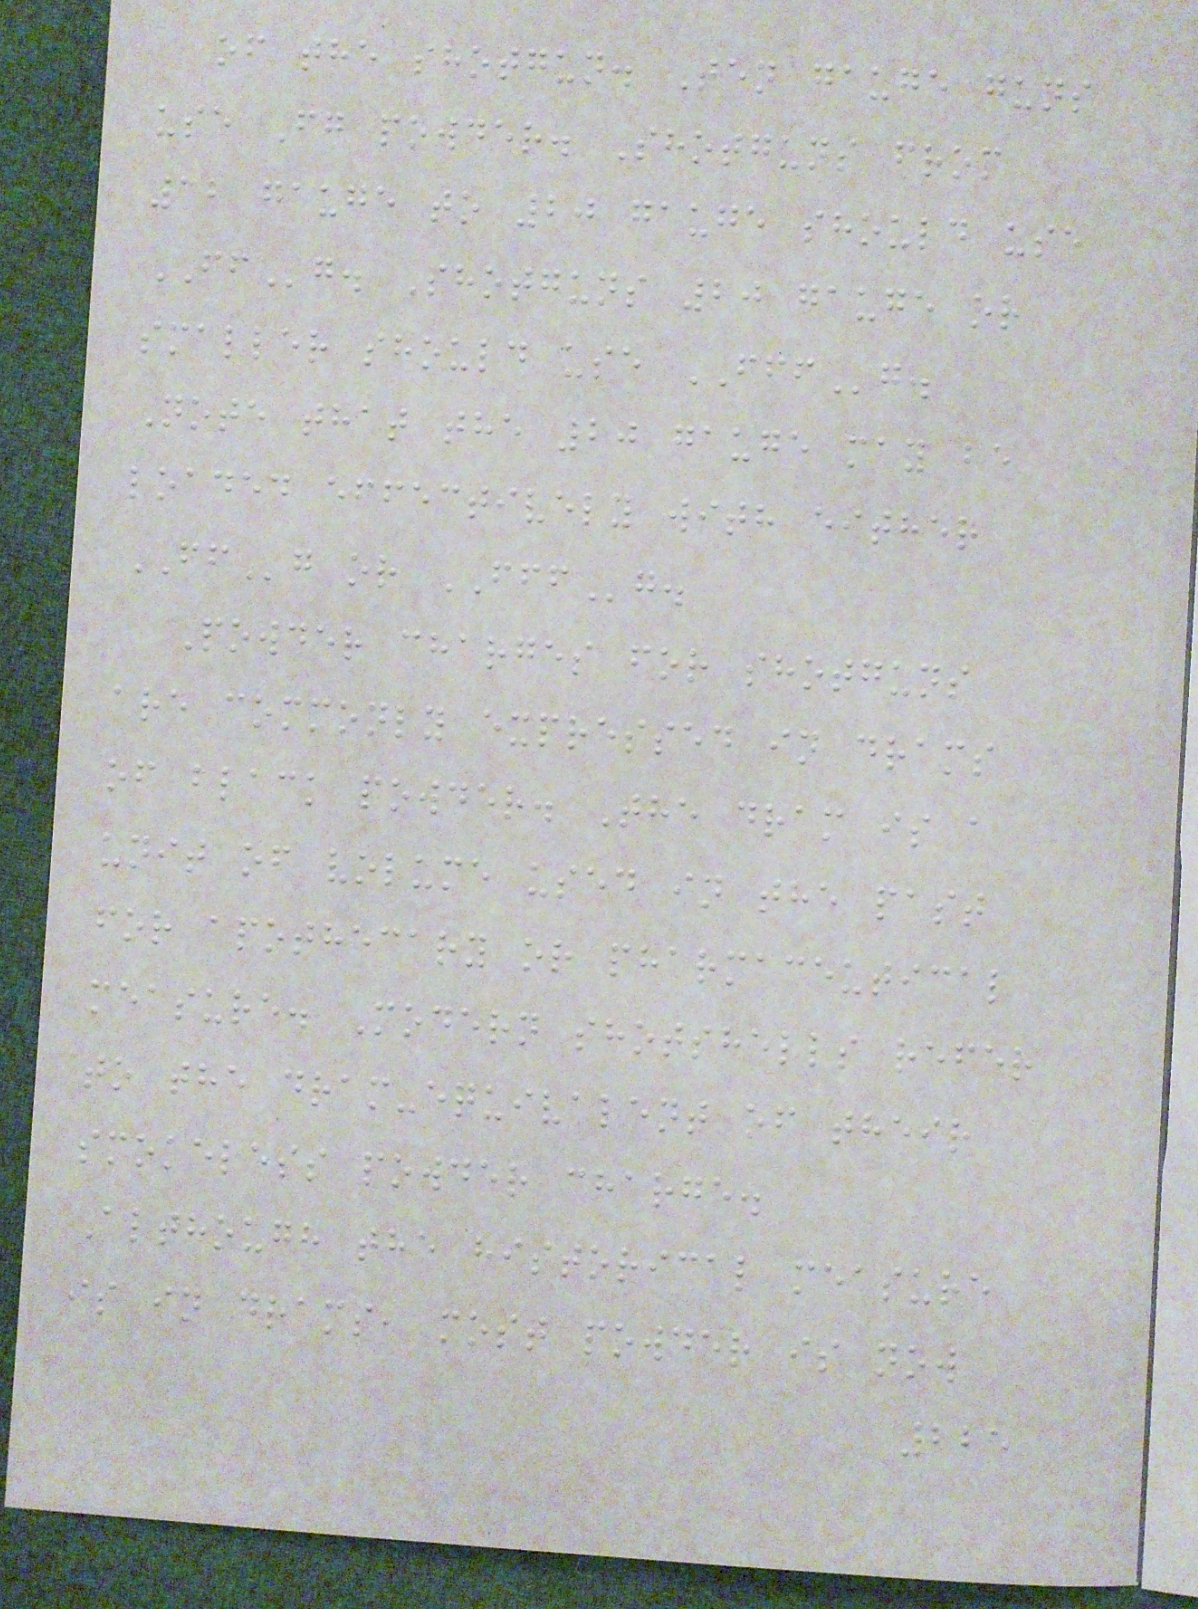of the shotgun. Ten gauge guns
use Fg powder. Shotguns from
12 gauge to 20 gauge should use
FFg. Shotguns 20 gauge or
smaller should use FFFg.
Note that the 20 gauge may be
loaded effectively with either
FFg or FFFg.
Powder charges for shotguns
are commonly expressed in drams
of black powder. The dram is a
unit of volume used in the past
for apothecary or pharmaceutical
measure. Modern shotshells refer
to the dram-equivalent of their
smokeless powder charge.
Although the historical measure
is in drams, most powder is now
225
